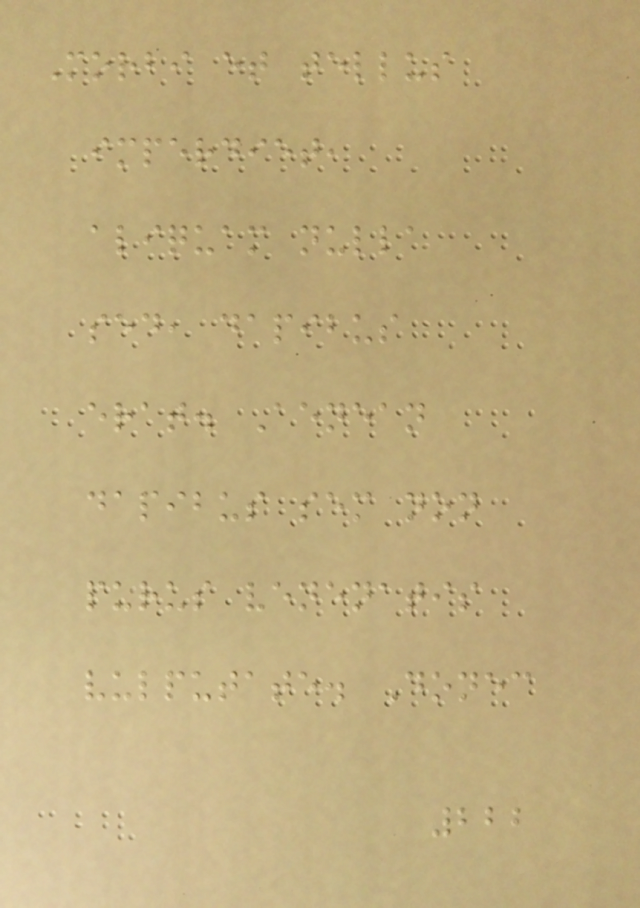Morbi et tellus
imperdiet,
aliquam nulla
sed, dapibus
erat. Aenean
dapibus sem non
purus venenatis
vulputate. Donec
222
